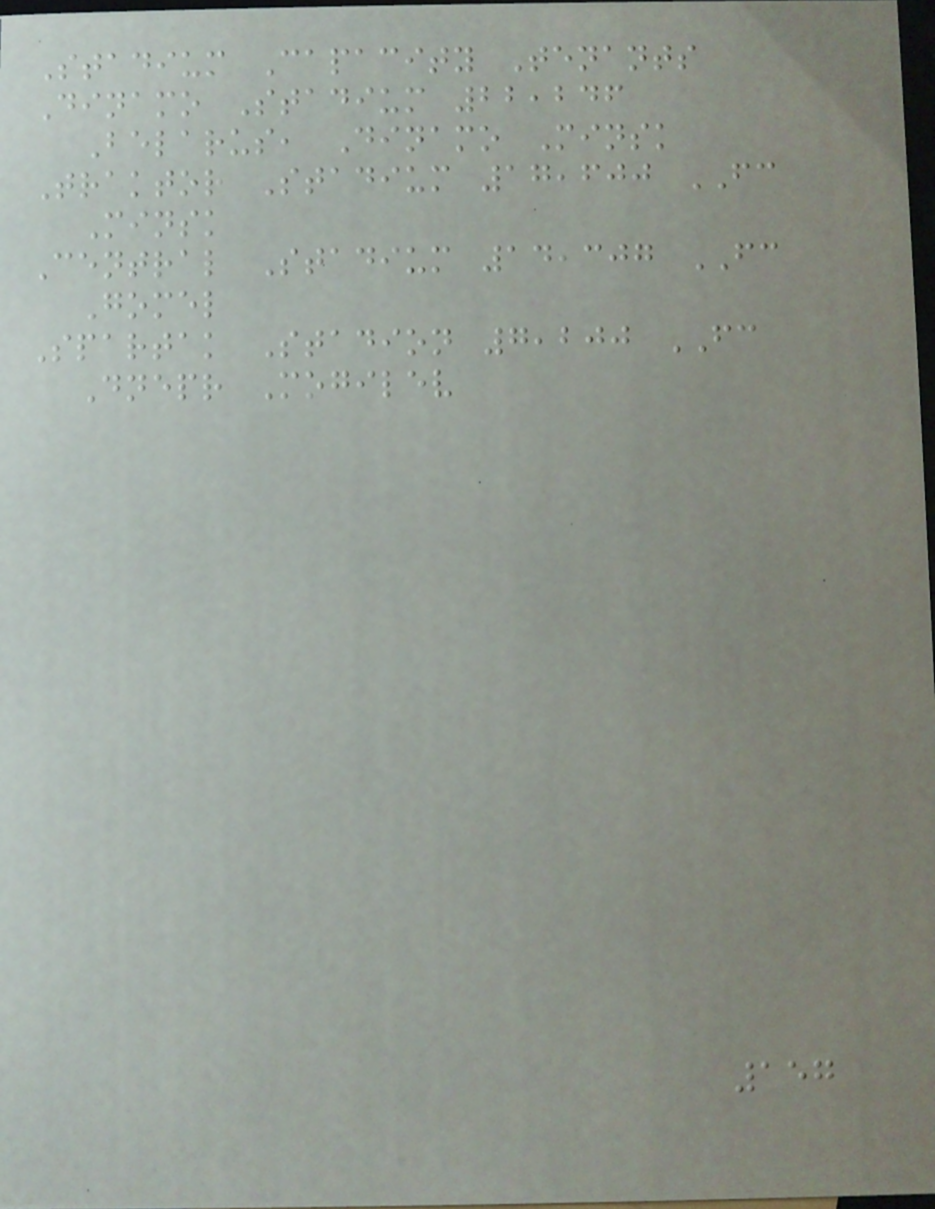Stadium Capacity Tenants
Dinamo Stadium 22,246
Belarus, Dinamo Minsk
Traktor Stadium 17,600 FC
Minsk
Central Stadium 14,307 FC
Gomel
Spartak Stadion 7,200 FC
Dnepr Mogilev
157
